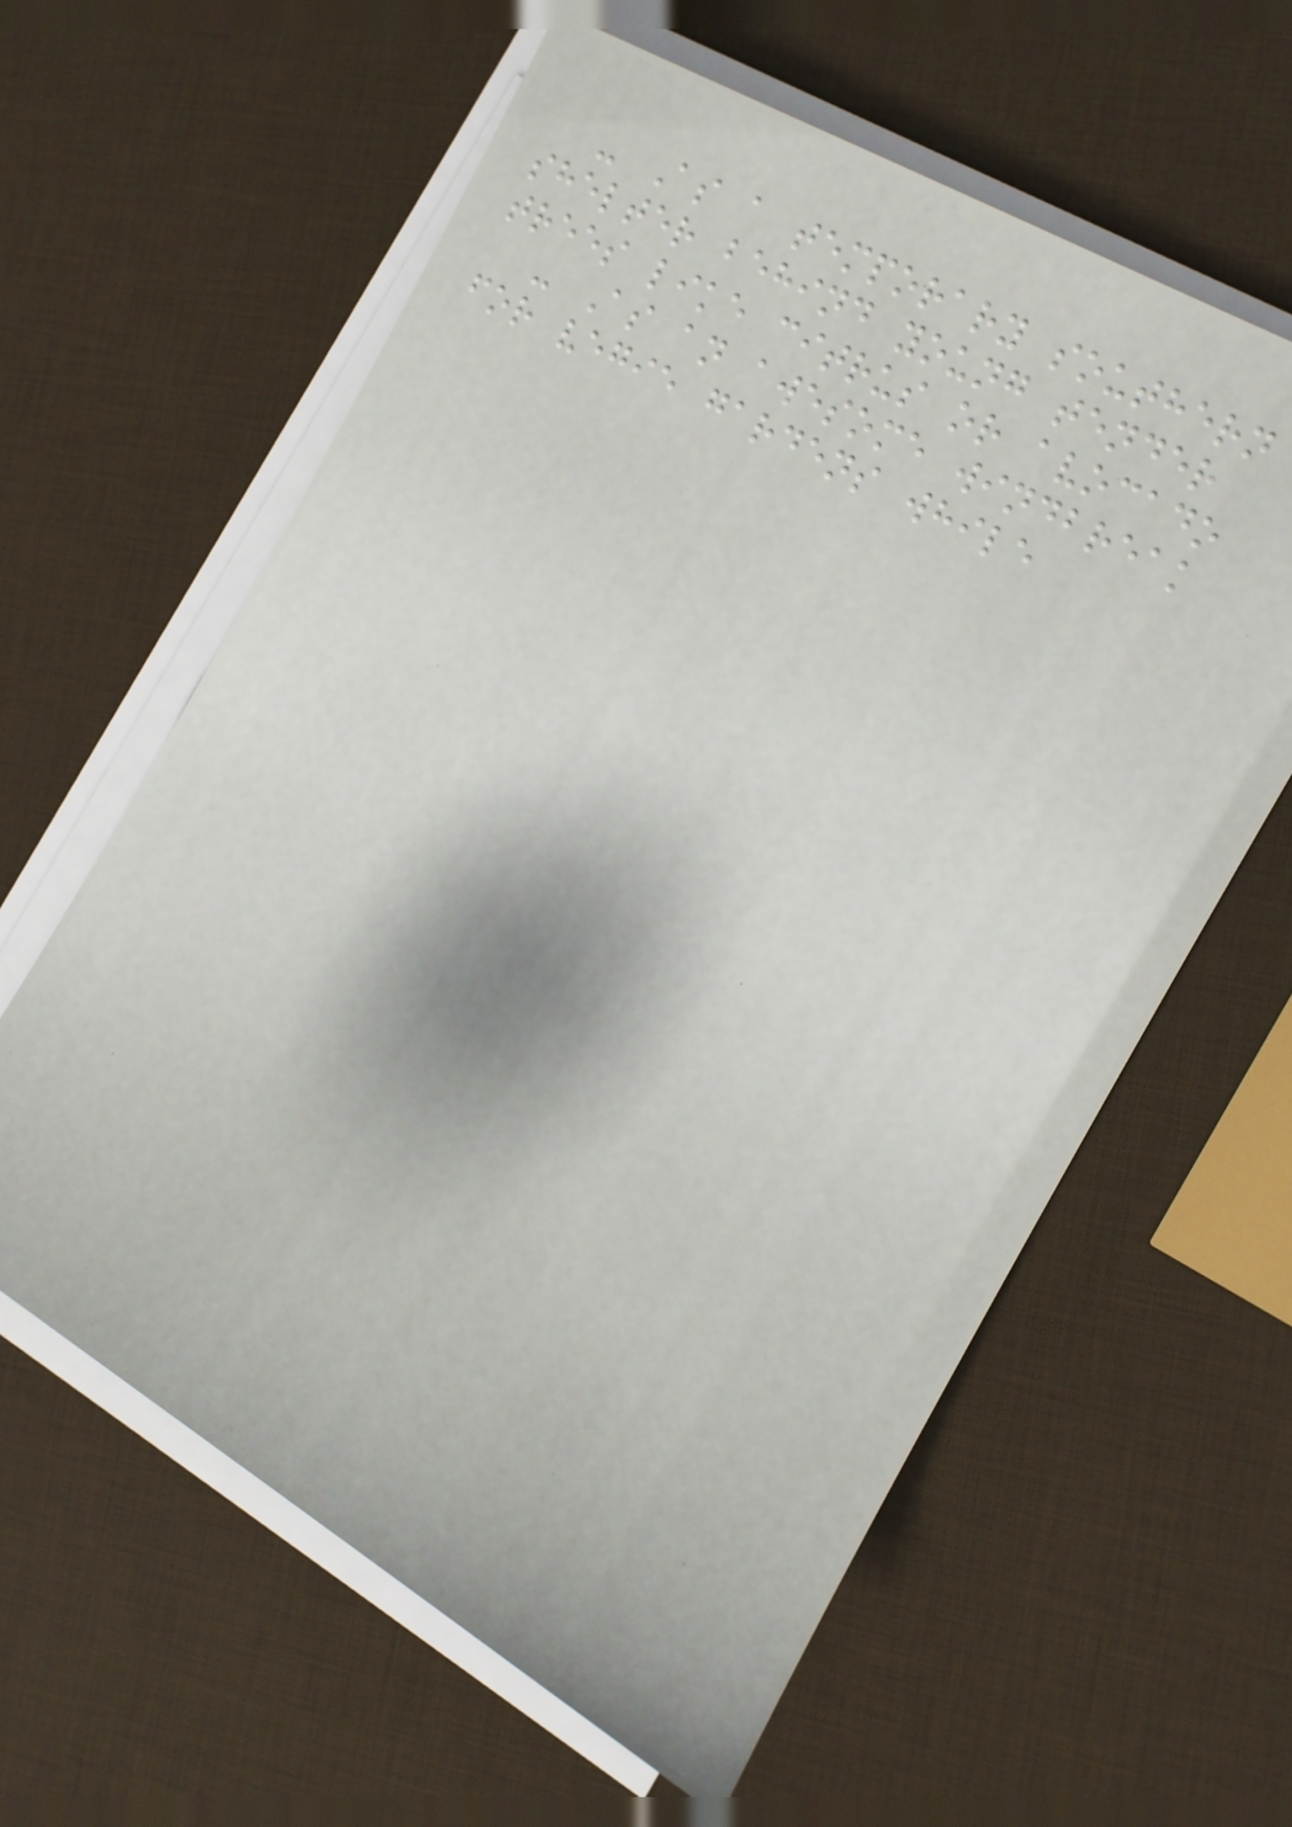- As a temporary southern
shelter behind young tender
trees like citrus or avocado
- As an awesome windbreak
for vegie gardens while
